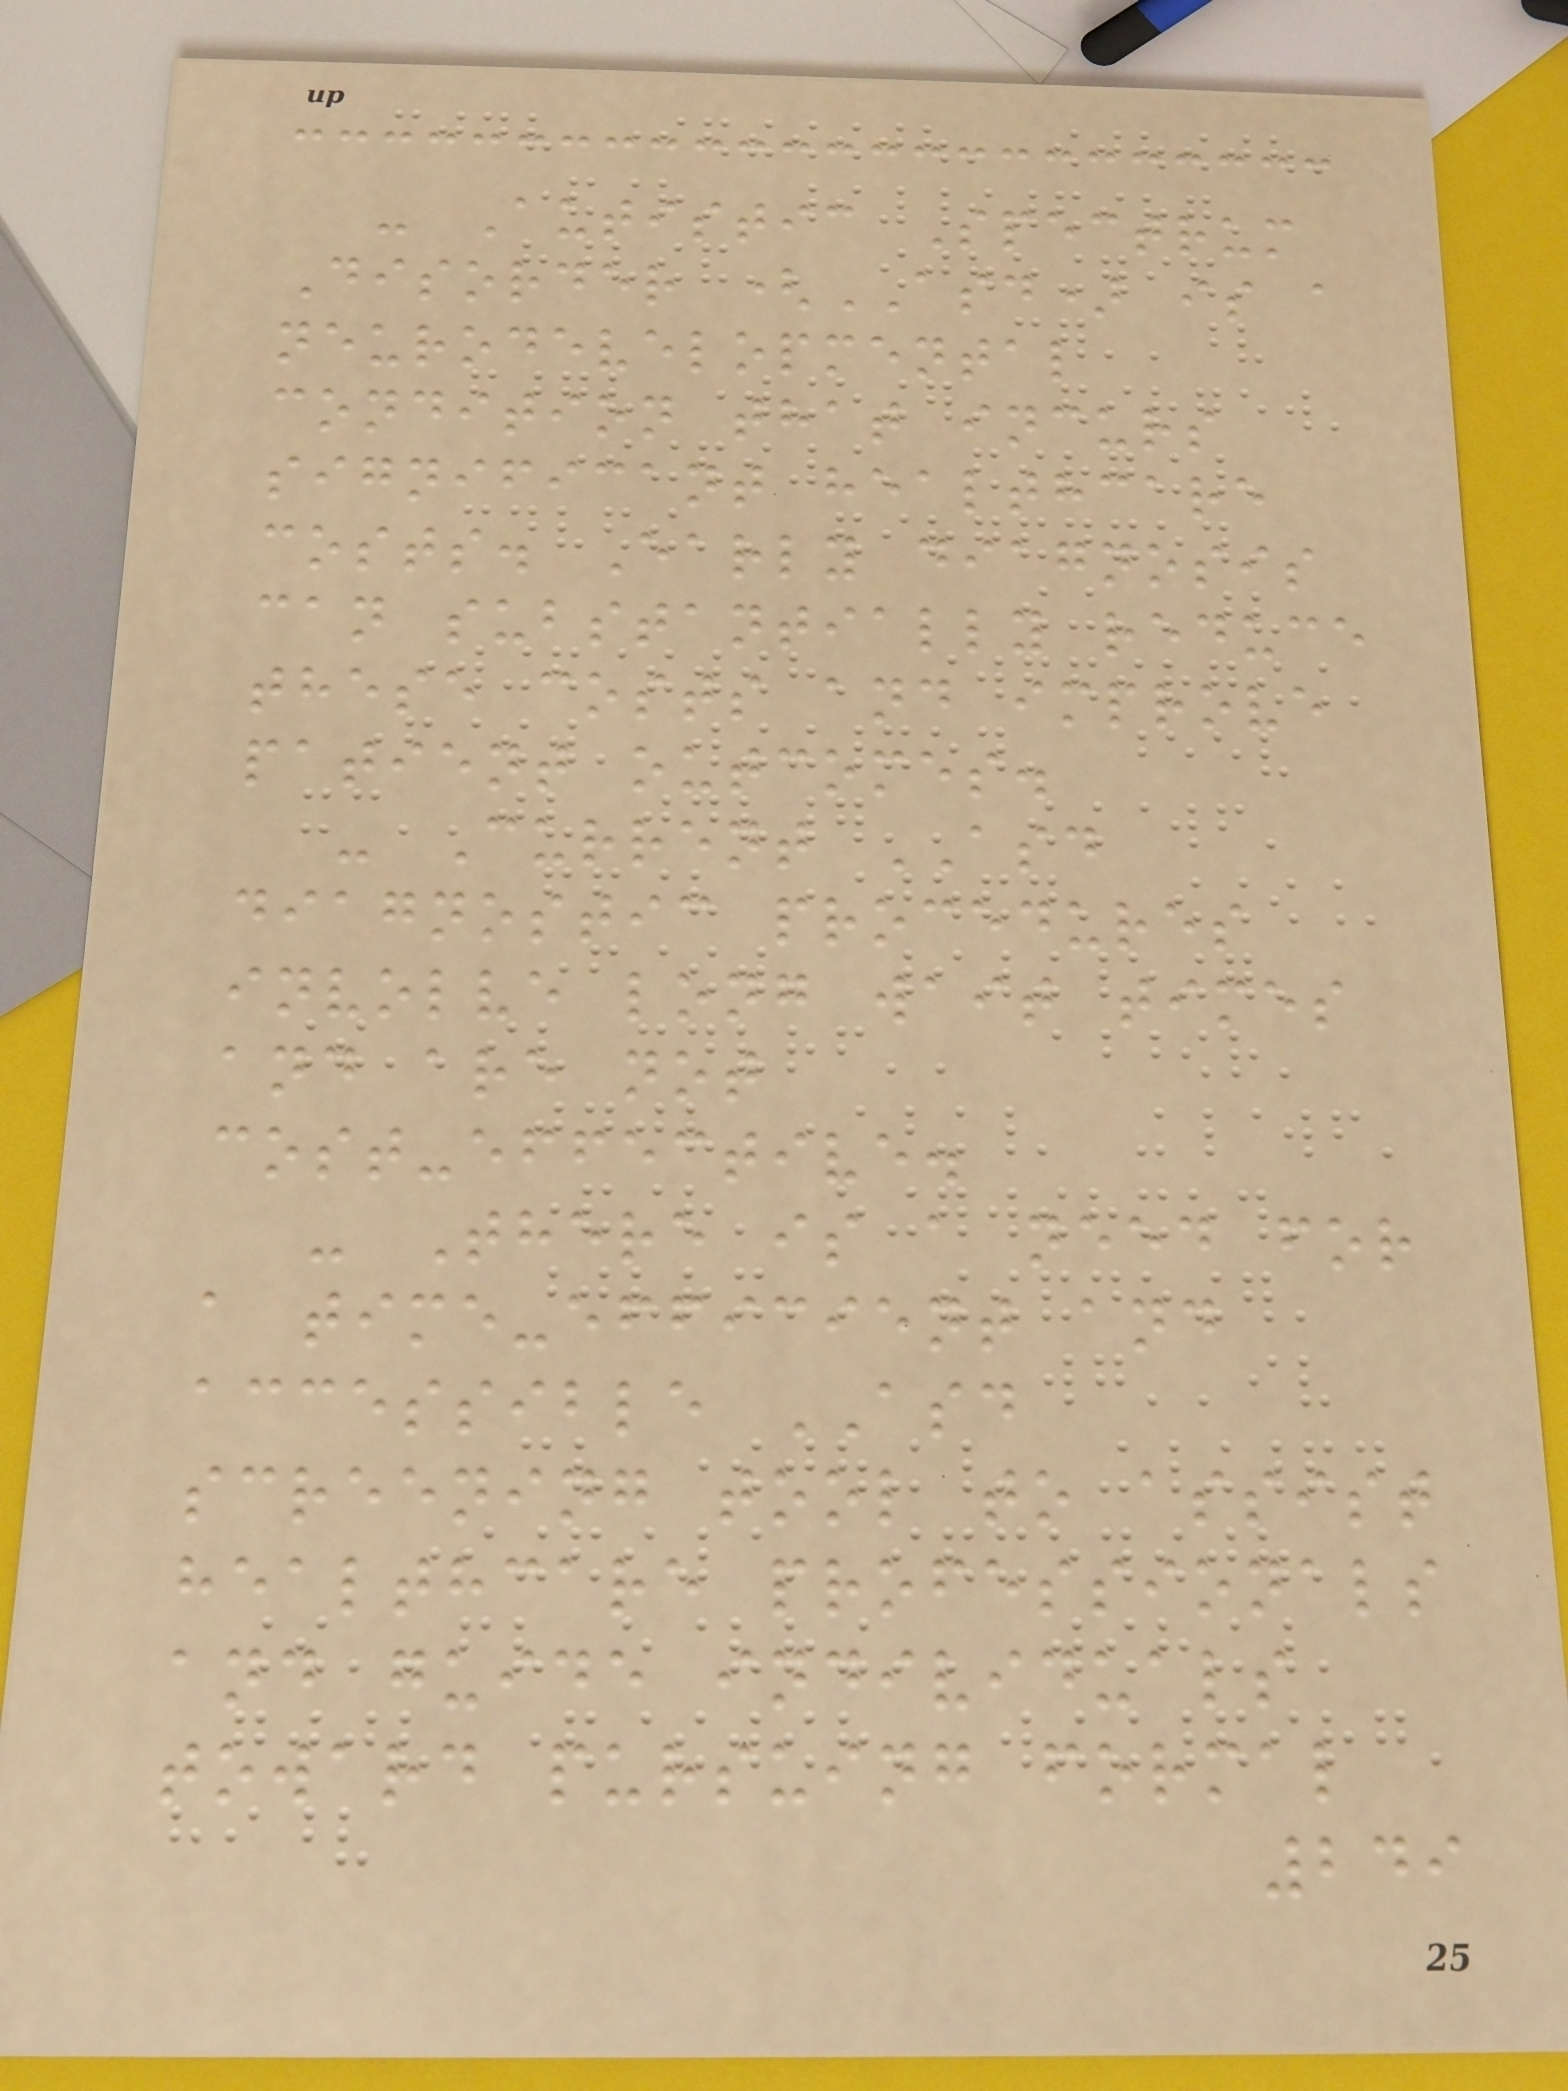- Autistic Spectrum
Disorder (ASD) is a
neurodevelopmental
condition that incurs
significant healthcare
costs. Early diagnosis
can substantially reduce
these costs and improve
patient outcomes.
- Current ASD
diagnostic procedures
involve long wait times
and are not
cost-effective.
- There is a need for
a time-efficient and
accessible ASD
screening tool to assist
healthcare professionals
and guide individuals
toward pursuing formal
249
